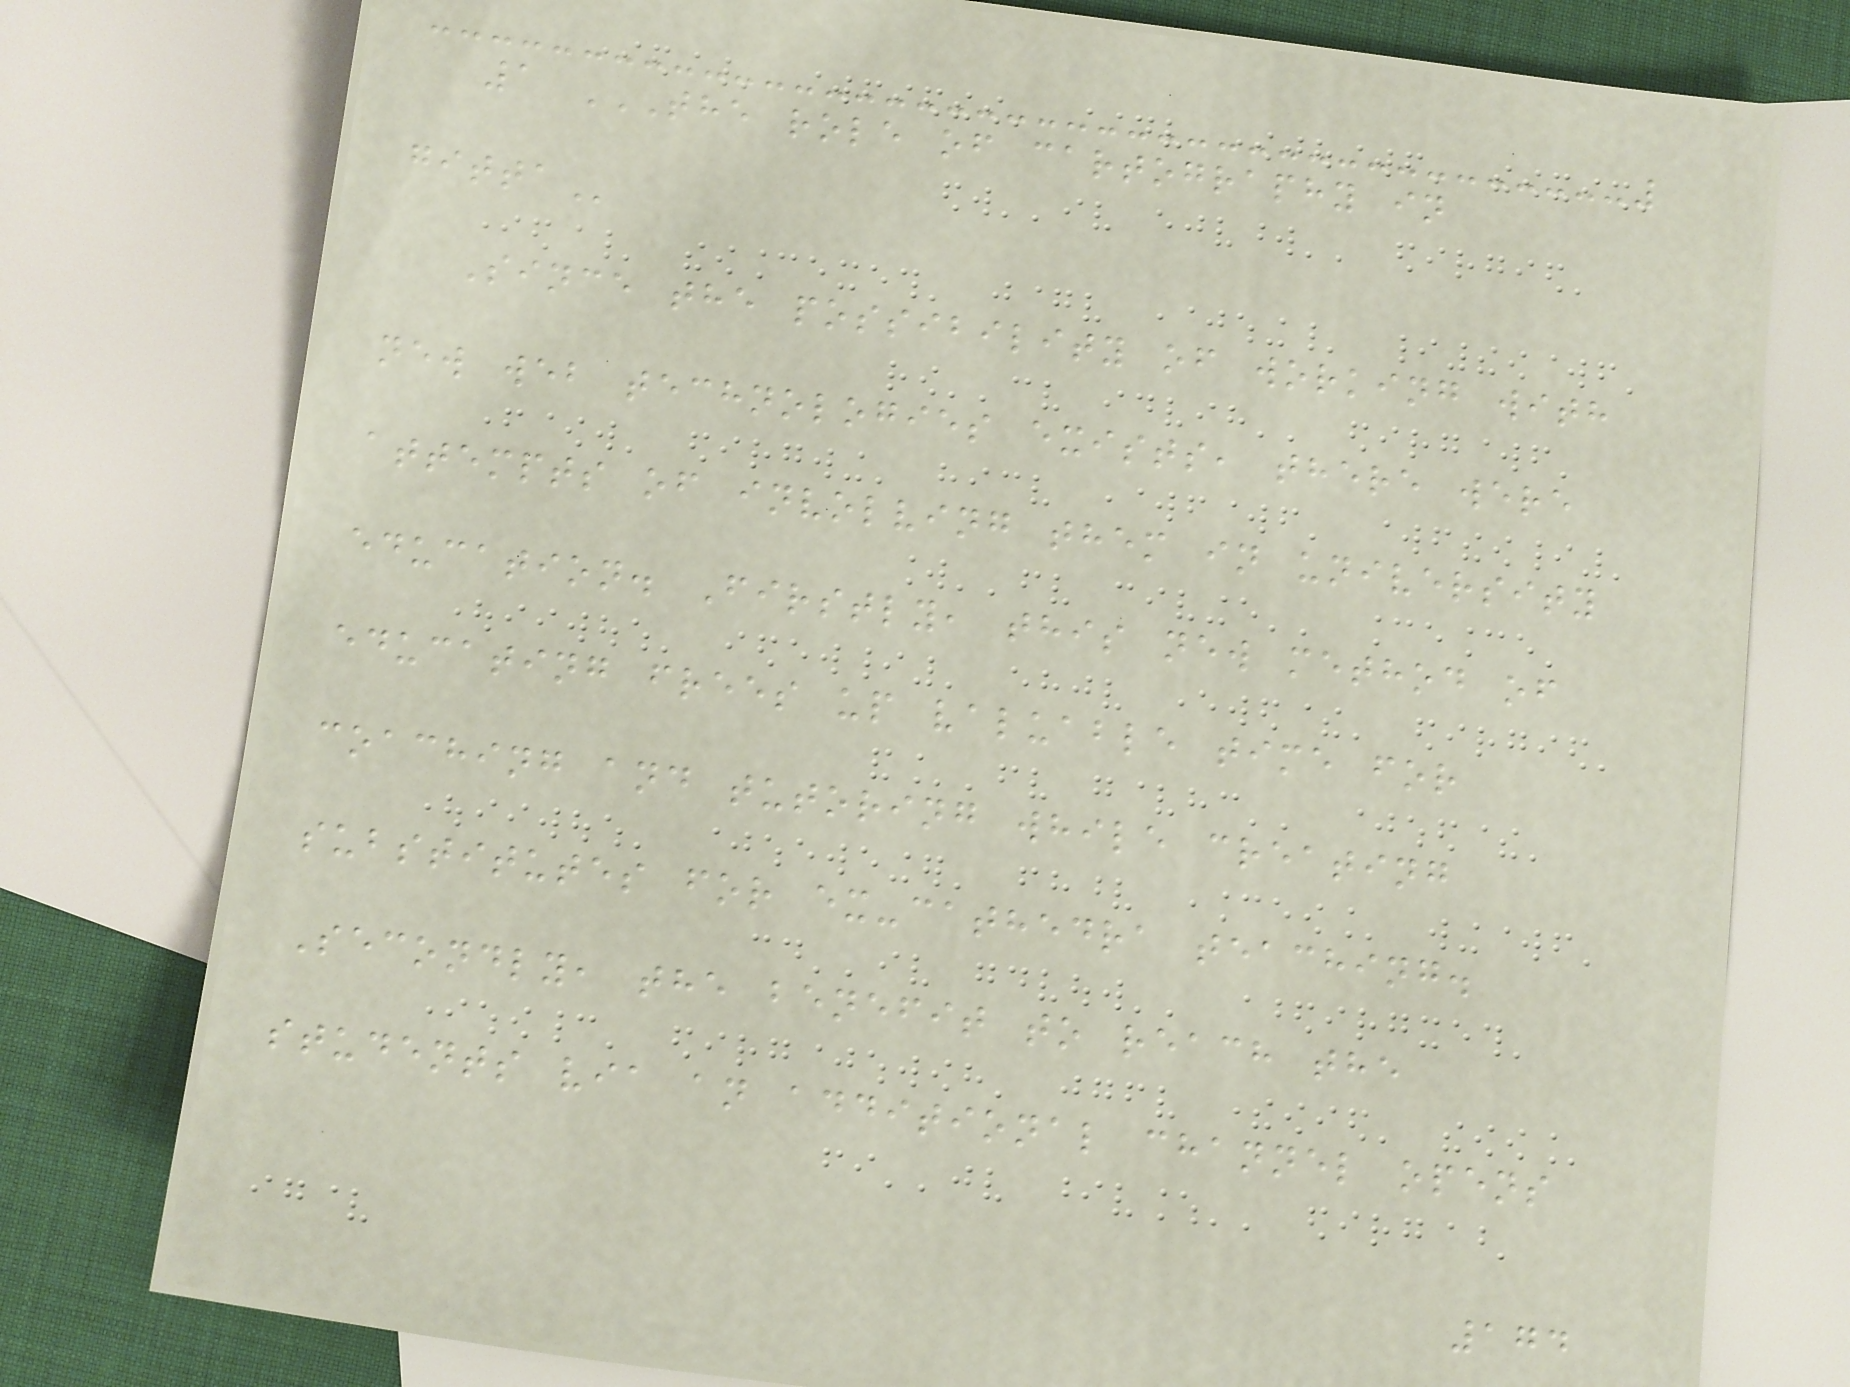1 THE ROLE OF CARTOGRAPHY IN
GITTA
Since the possibility of working with
new web technologies exists, there were
attempts of involving them in university
education. Firstly, this new method of
educating frees up valuable time for
coaching and tutoring while creating
substitutes for ex-cathedra teaching.
Secondly, the benefit to reach the
students via an additional channel opens
174
